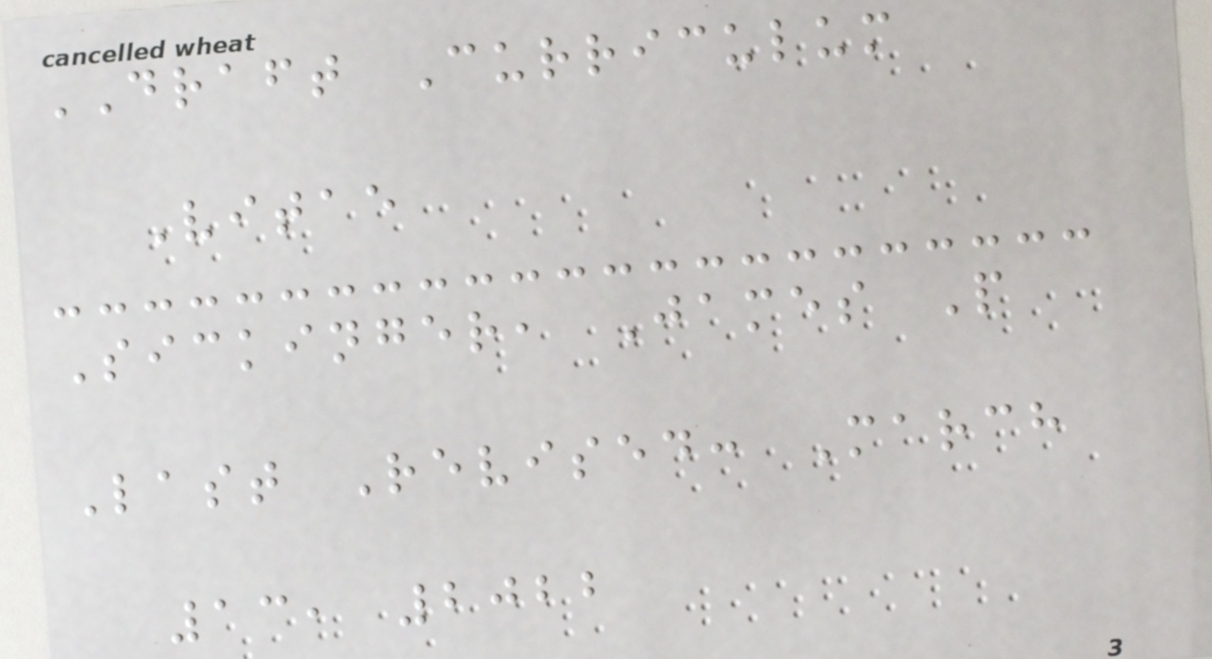DRAFT Curriculum
Vitae
Sickinger, James P
Last Revised: March
13, 2022
